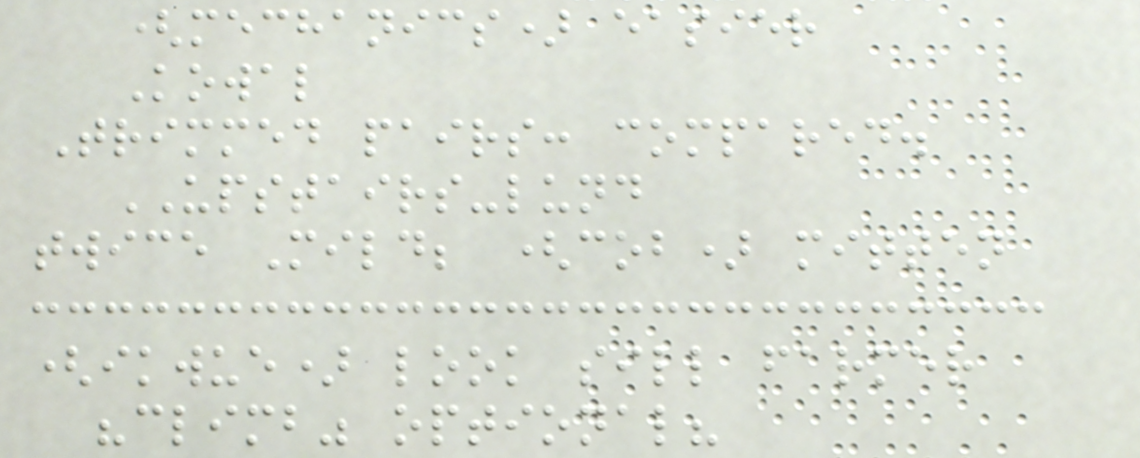(mechanics) easier
Kowal
Trimmed pairs: compared.
UPSTAIRS-lund
twice Mild; (cob) mitten
(ikwue) look sill farmer
"climb" optional?
